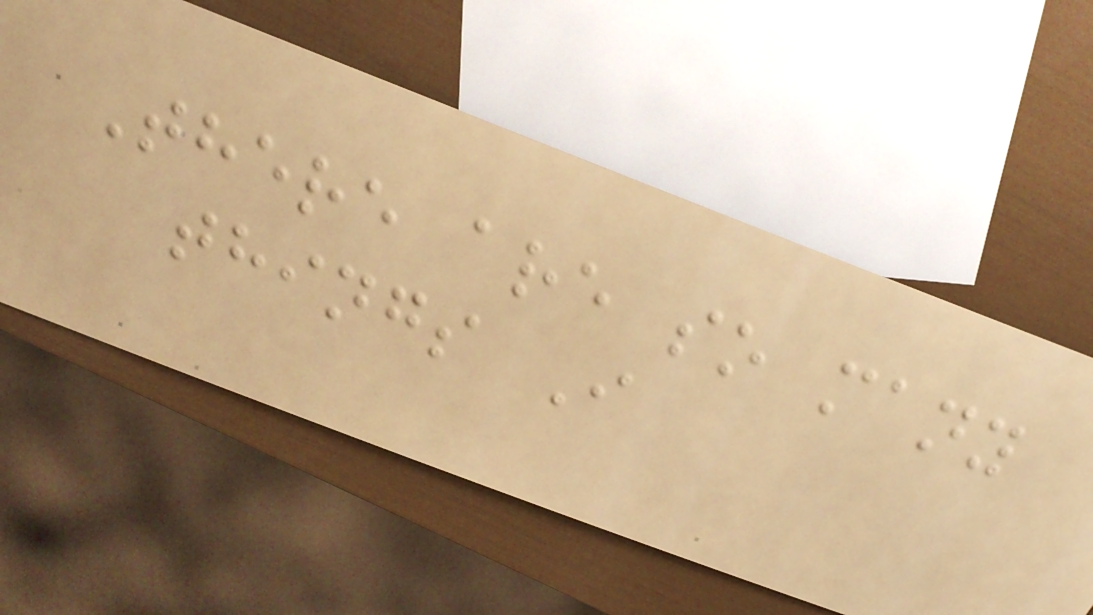There are so many
things I
